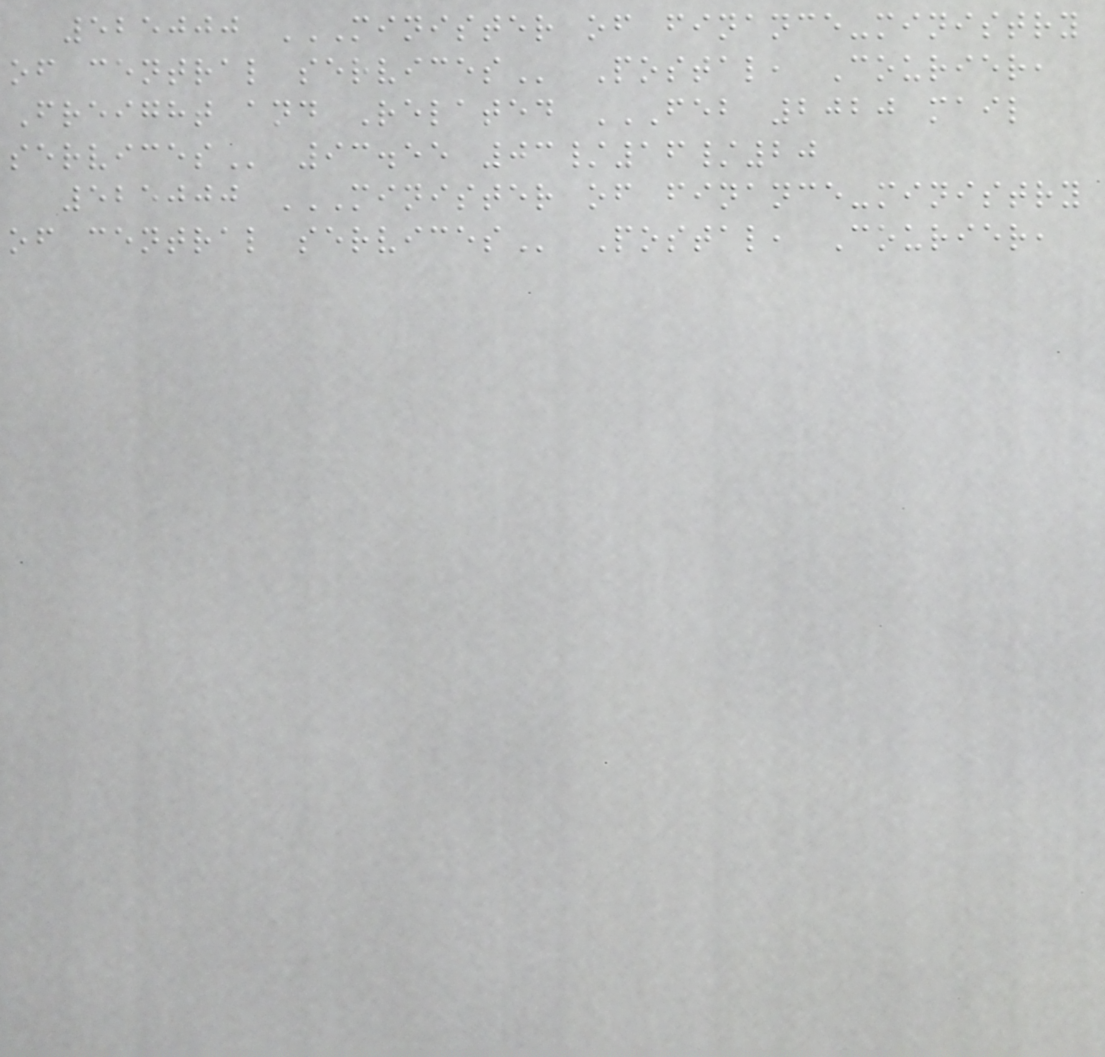525000 MINISTER OF FINANCE-MINISTRY
OF CENTRAL SERVICES Postal, Courier,
Freight and Related FEB 2020 MAIL
SERVICES 93.55 03/16/20
525000 MINISTER OF FINANCE-MINISTRY
OF CENTRAL SERVICES Postal, Courier,
